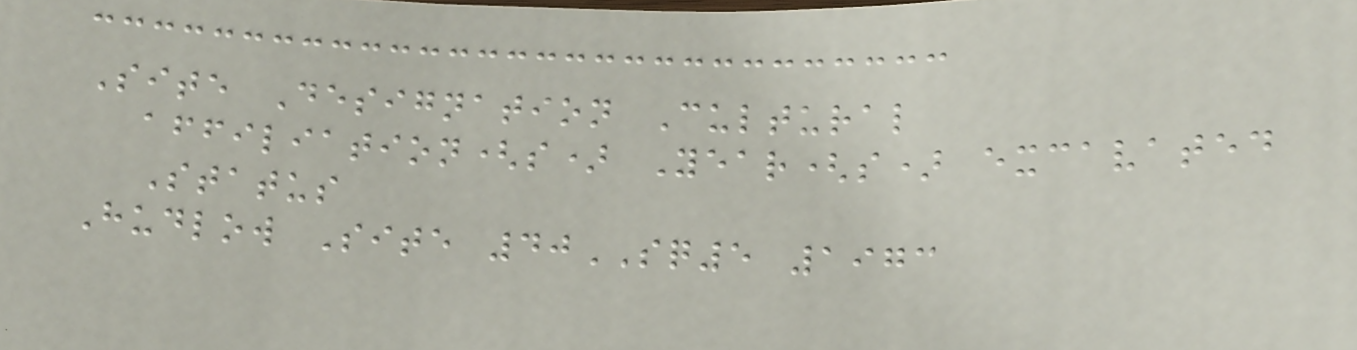Site Designation Cultural
affiliation(s) Year(s) excavated
Status
Hudlow Site 40SQ5 1973
